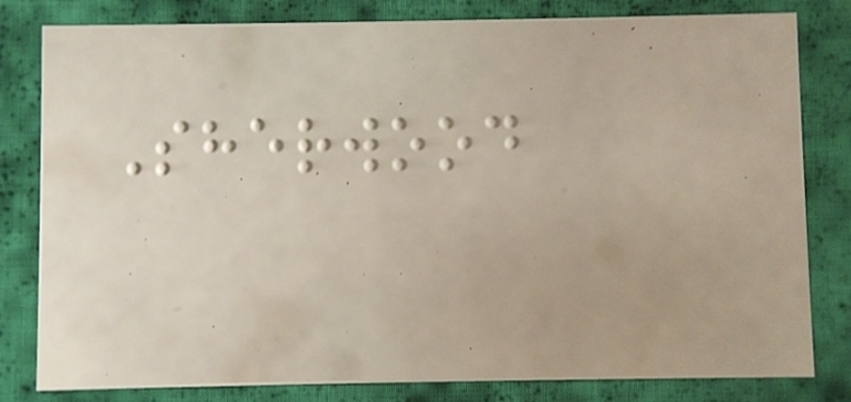Sherwood
